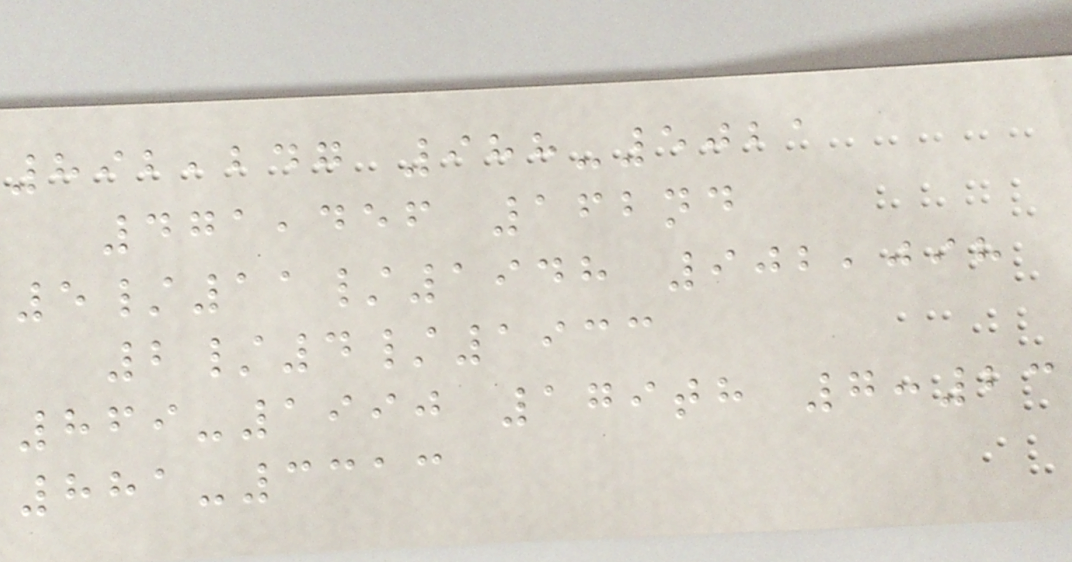892,247 988-5021
471,456 162nd
5/11/1948 902,098
2/4/1933
869-1990 179th 7:23
881-3313
